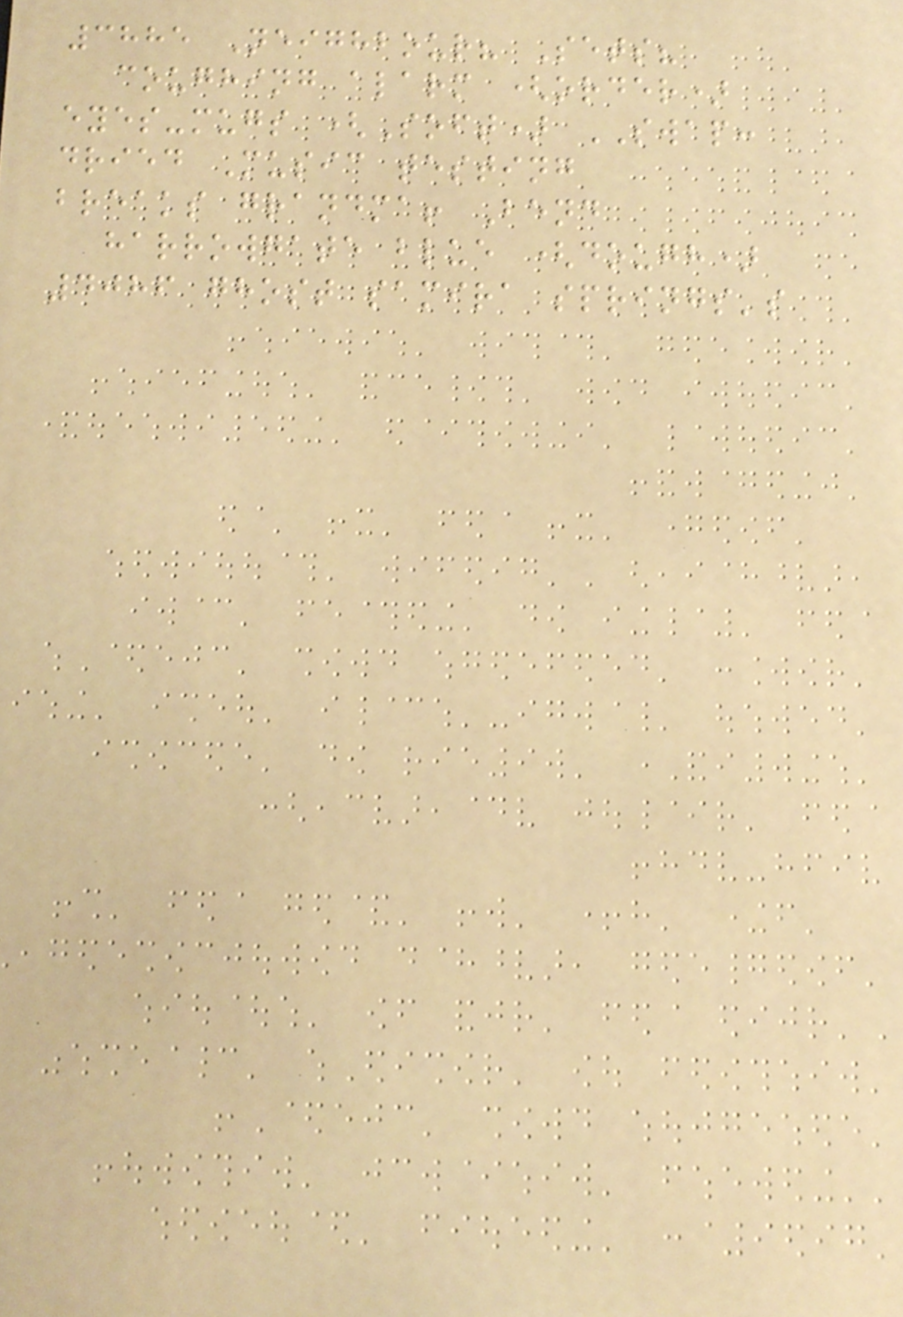3885 Neighbour? Sets?
coughing alarm (order)
eyes-mugs (Soft) SWAP:
dried Music testing
breaks grandma! Bend
harrowgate blue (dough)
4086 ghost samira springs's
